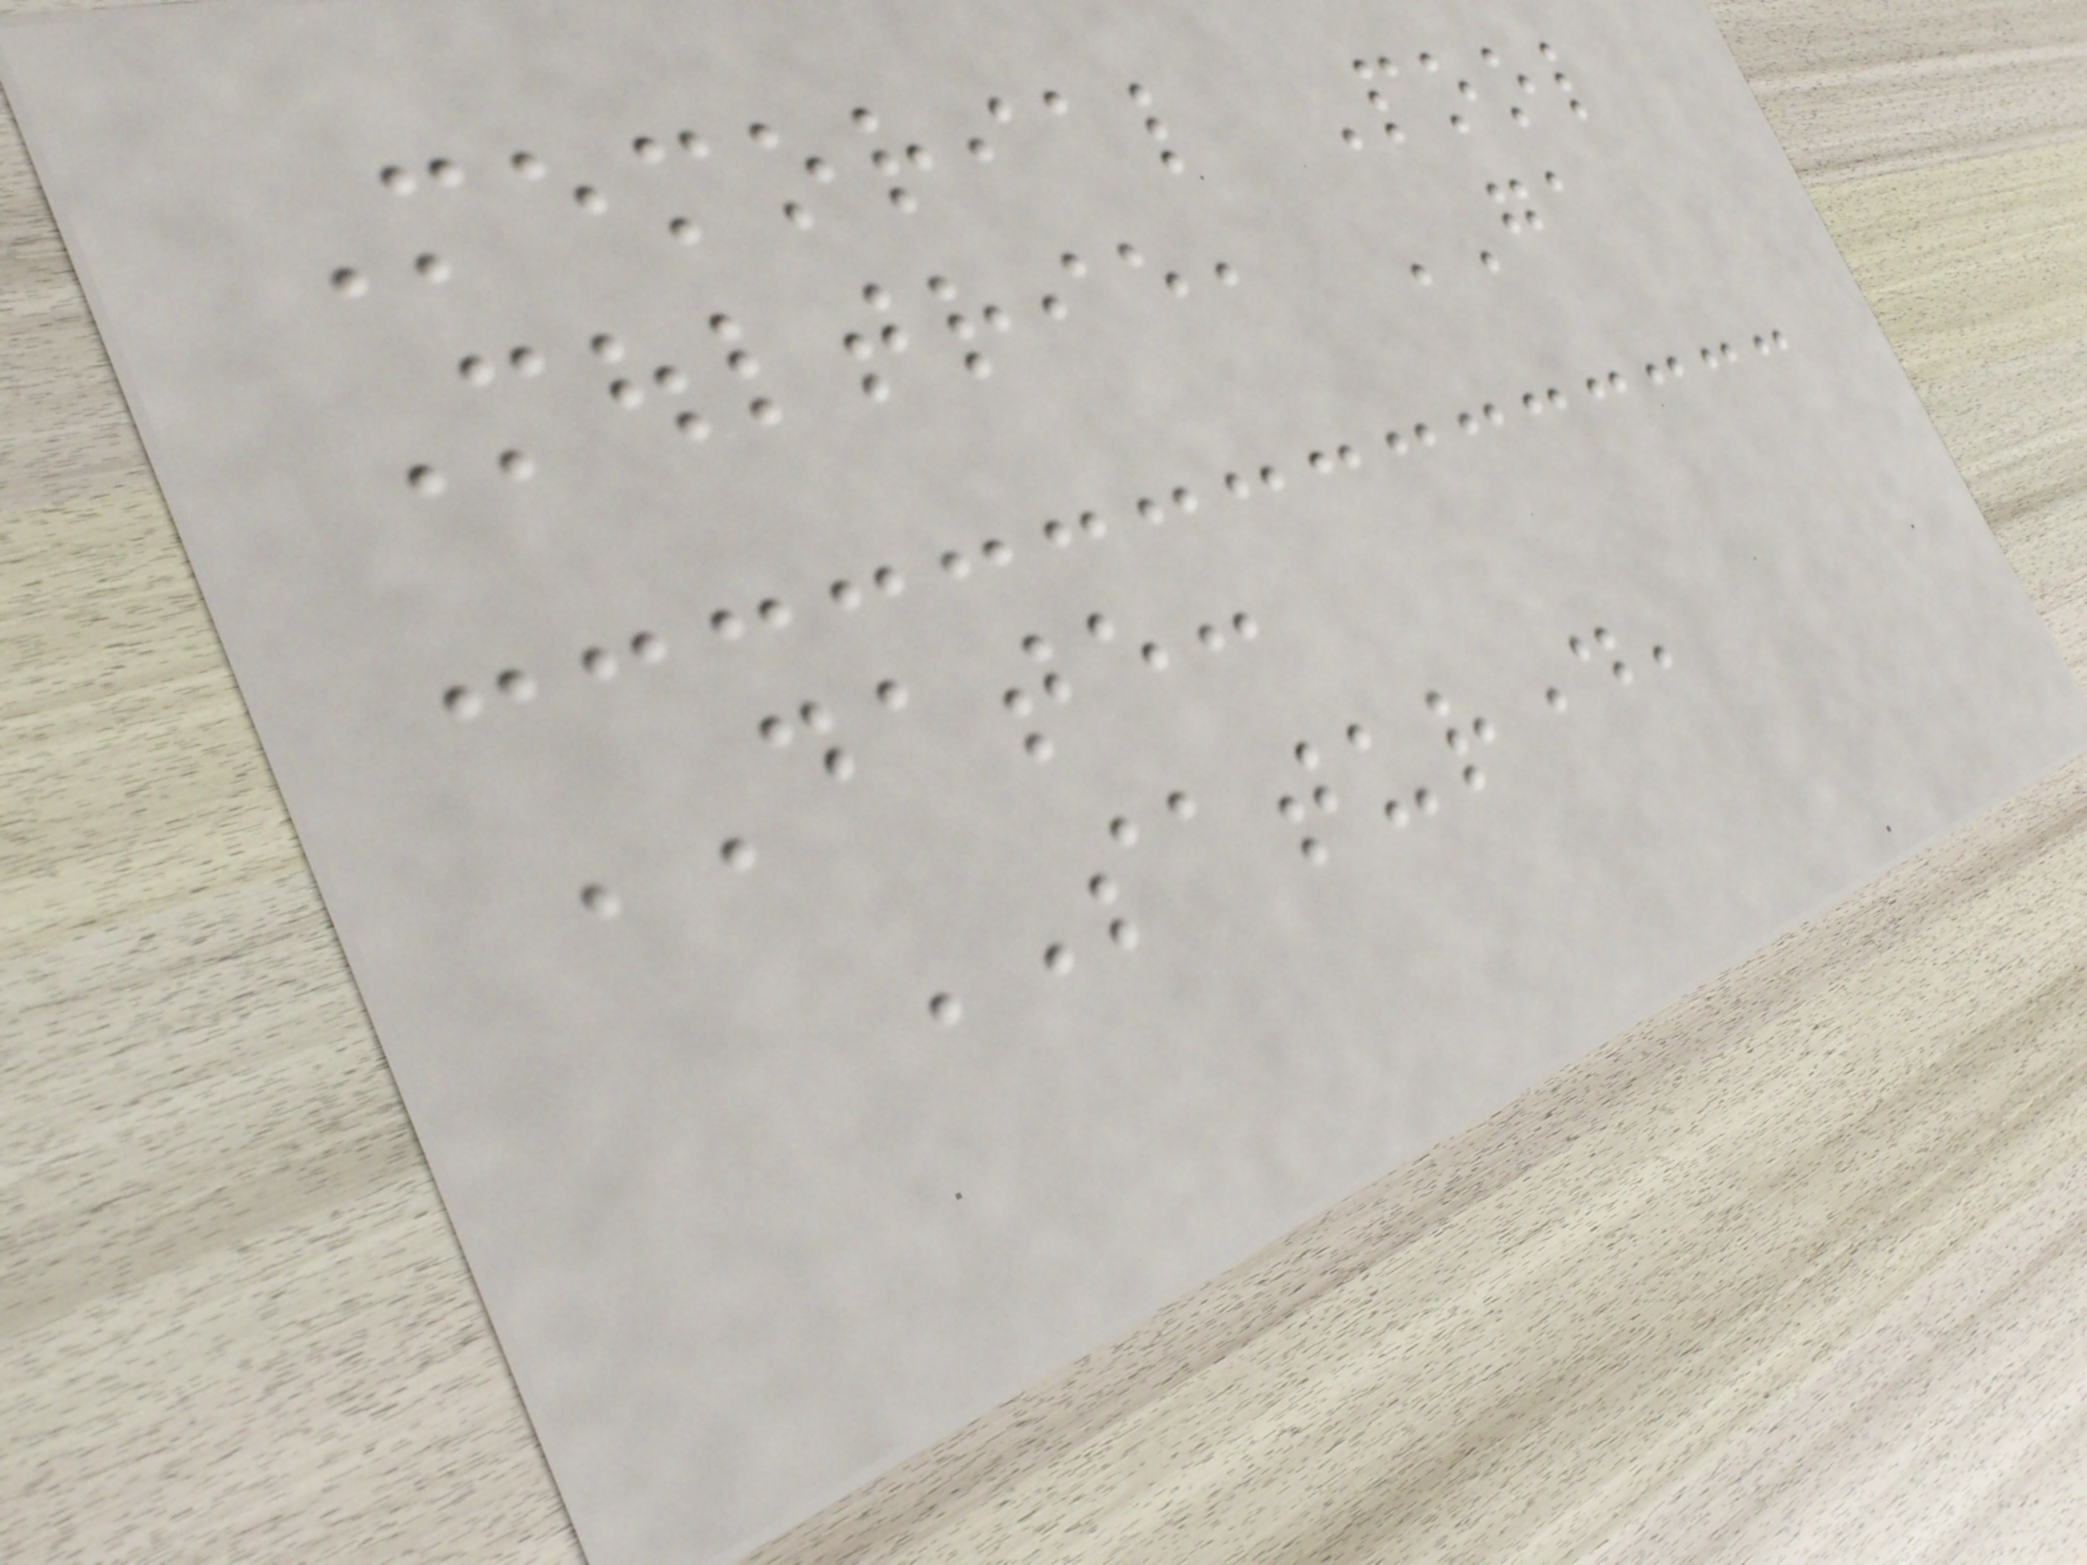Memorial Pool
Moultrie, GA
DATE:
SATURDAY,
